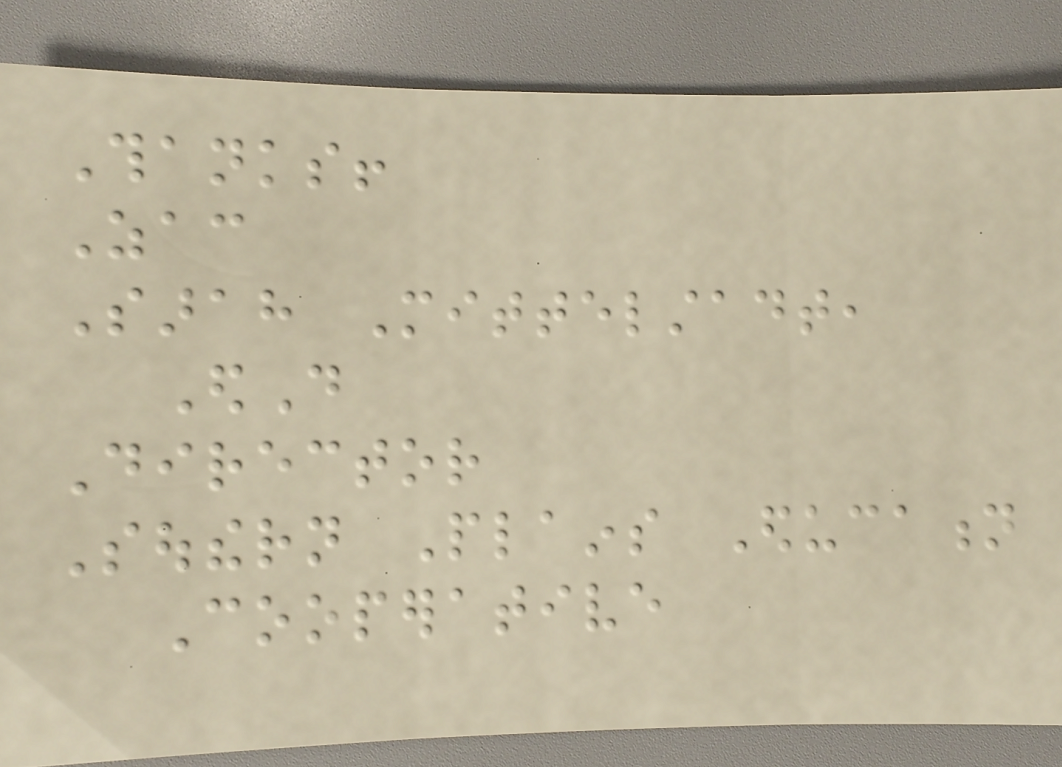Thanks!
Zac
Sarah Mittelstadt,
EdD
Director
Southern Plains Education
Cooperative
